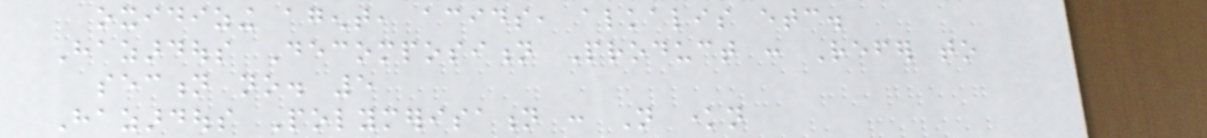oxidizing agent, acids, alkalis etc.
Hazardous Decomposition Product : Refer to
section no. 5
Hazardous Polymerisation : Not known
